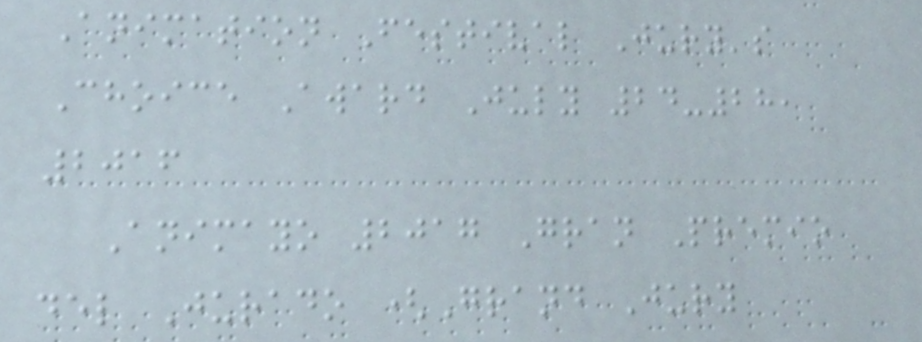Animation Festival Jury's
Choice Award July 24-28,
2016
Animayo 2017 Gran Premio
del Jurado (Grand Jury
